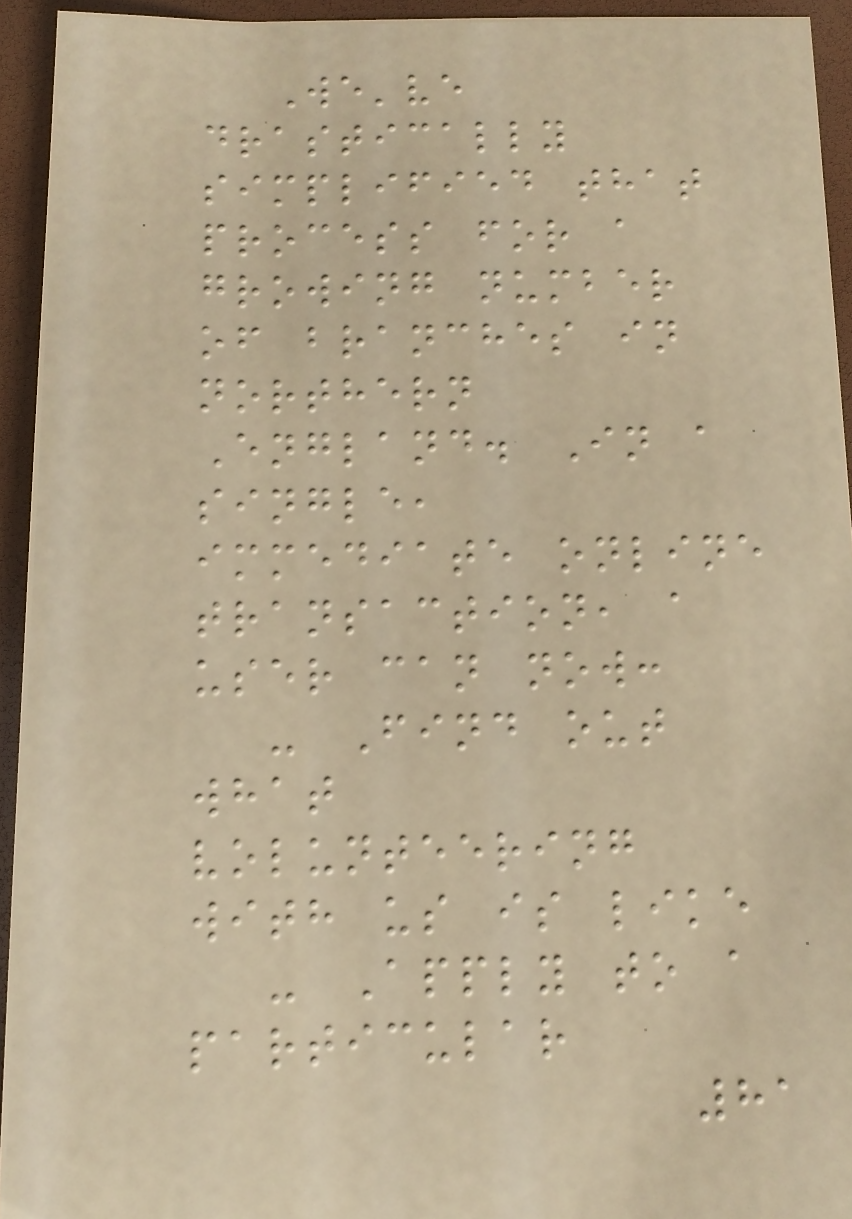We've
drastically
simplified that
process for a
growing number
of branches in
northern
England. In a
single,
immediate online
transaction, a
user can now:
- Find out
what
volunteering
with us is like
- Apply to a
particular
81
